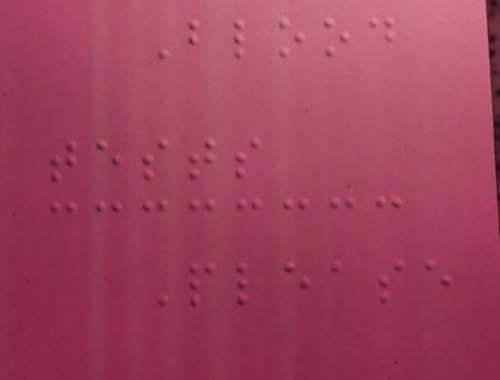Blood
tests
Please
